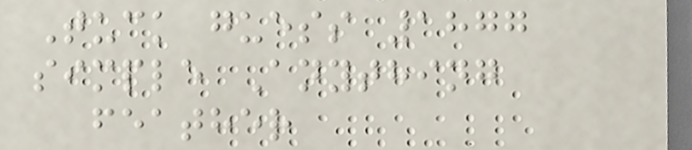Tuck guess 1877
simple Anything
feather
